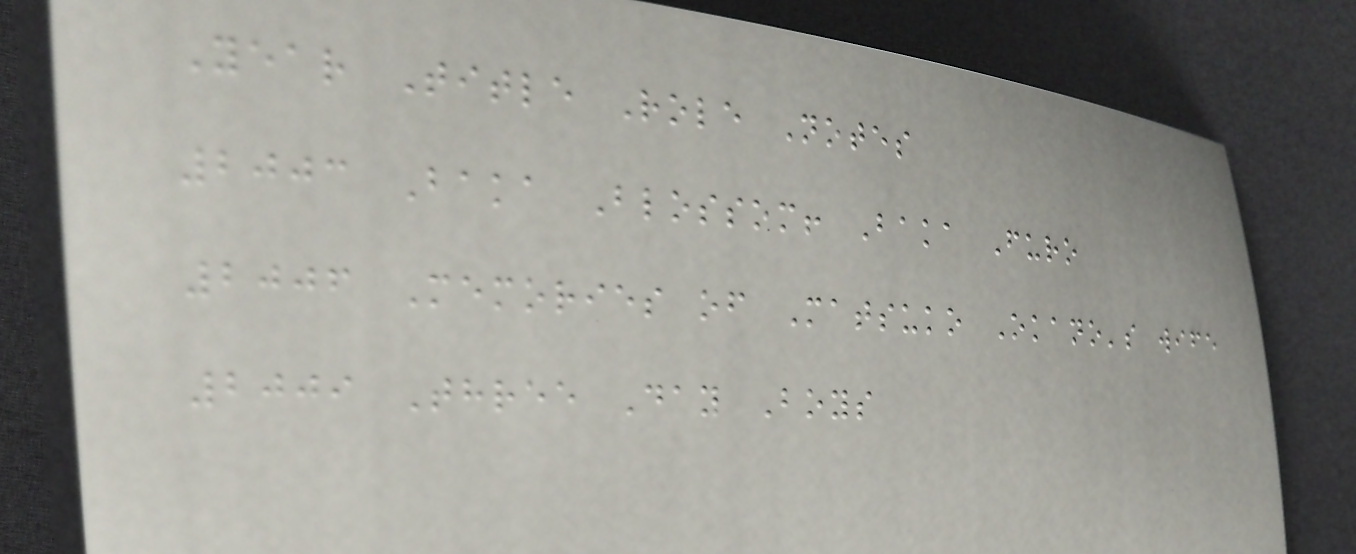Year Title Role Notes
2003 Baka Blossom! Baka Furo
2006 Memories of Matsuko Okano's wife
2009 Three Day Boys
